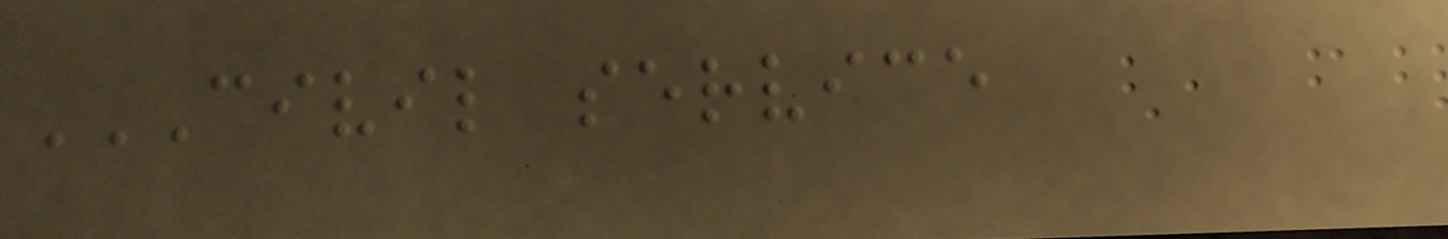CIVIL SERVICE
